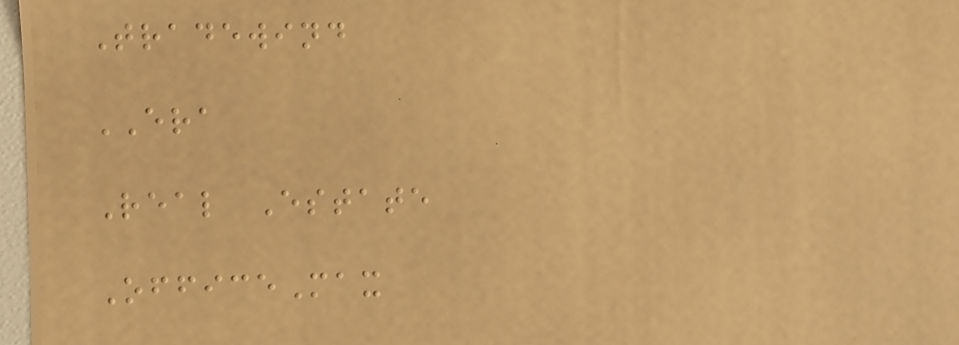Tradewind
ERA
Real Estate
OfficeMax
